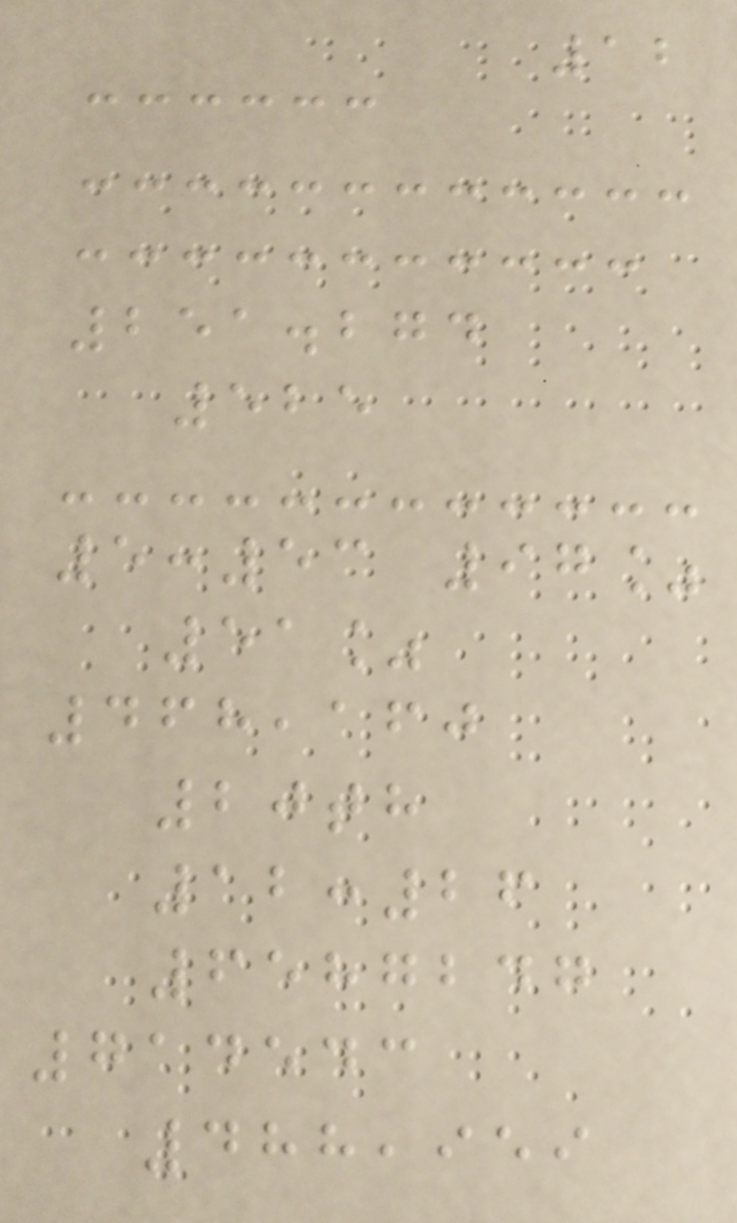12
251.274
525
5:53 97%
51%
468,160
20th
12:26
6587247
714543
488,959
